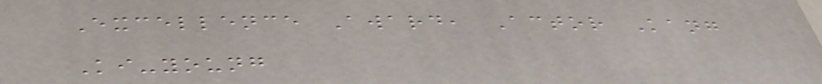Excellence Award, Actor Kang
Ki-young
